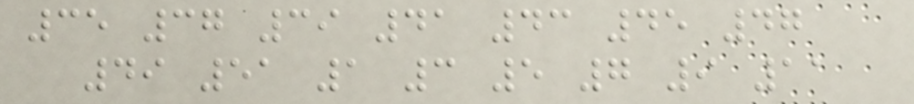35 37 39 41 43 45 47
49 51 1 3 5 7 9 11
